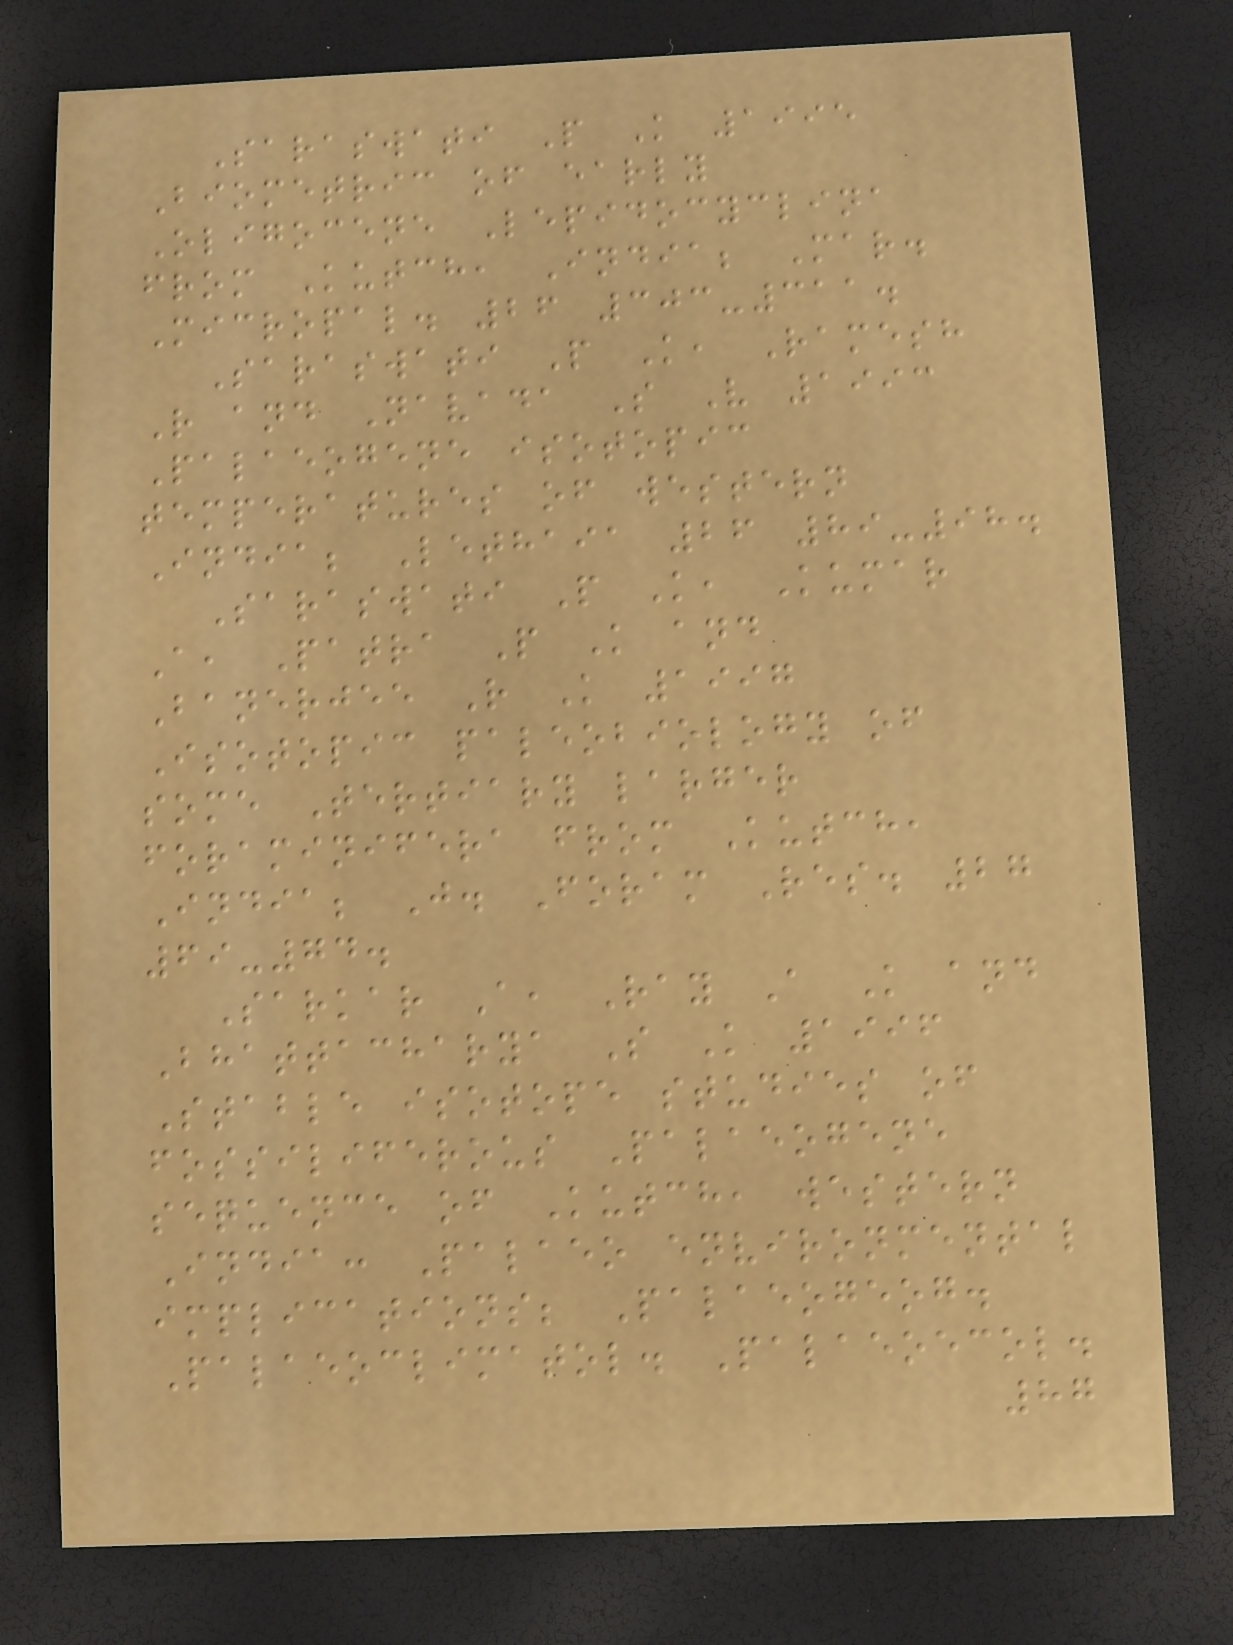Saraswati P K 1995
Biometric of early
Oligocene Lepidocyclina
from Kutch, India; Mar.
Micropal. 26 303-311.
Saraswati P K, Ramesh
R and Navada S V 1993
Palaeogene isotopic
temperatures of western
India; Lethaia 26 89-98.
Saraswati P K, Kumar
A, Patra P K and
Banerjee R K 1997
Isotopic paleobiology of
some Tertiary larger
foraminifera from Kutch,
India; J. Foram Res. 27
69-74.
Sarkar A, Ray A K and
Bhattacharya S K 1996
Stable isotope studies of
fossiliferous Palaeogene
sequence of Kutch, western
India: Palaeo environmental
implications; Palaeogeog.
Palaeoclimatol. Palaeoecol.
87
